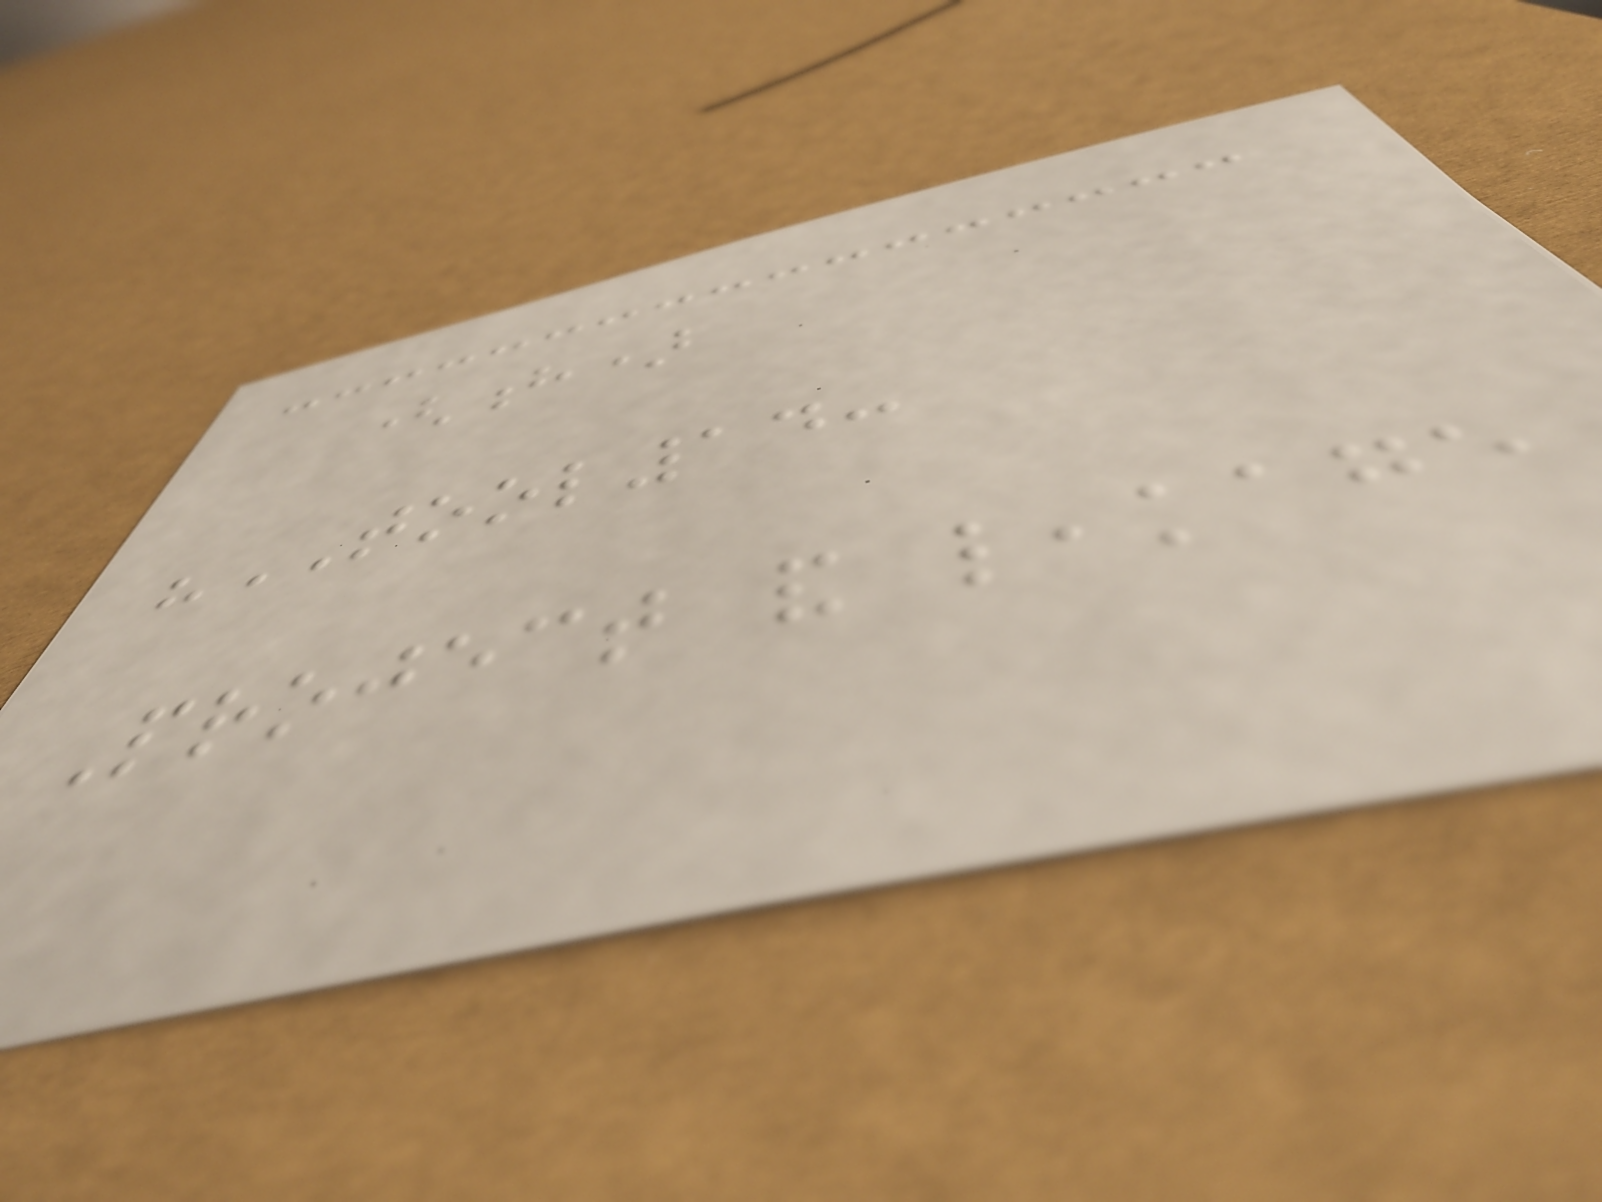(h)
"TOOL14:
Project and leakage
